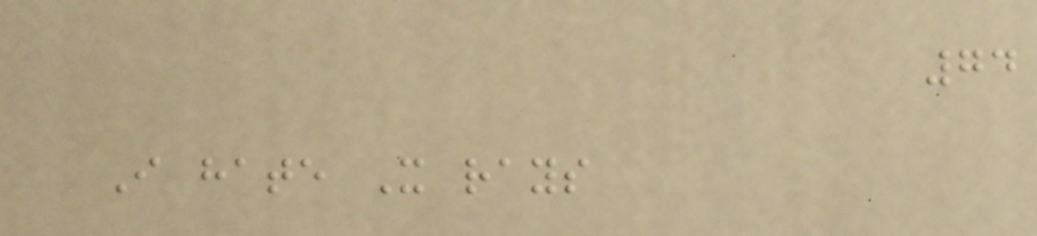74
I hate X rays
